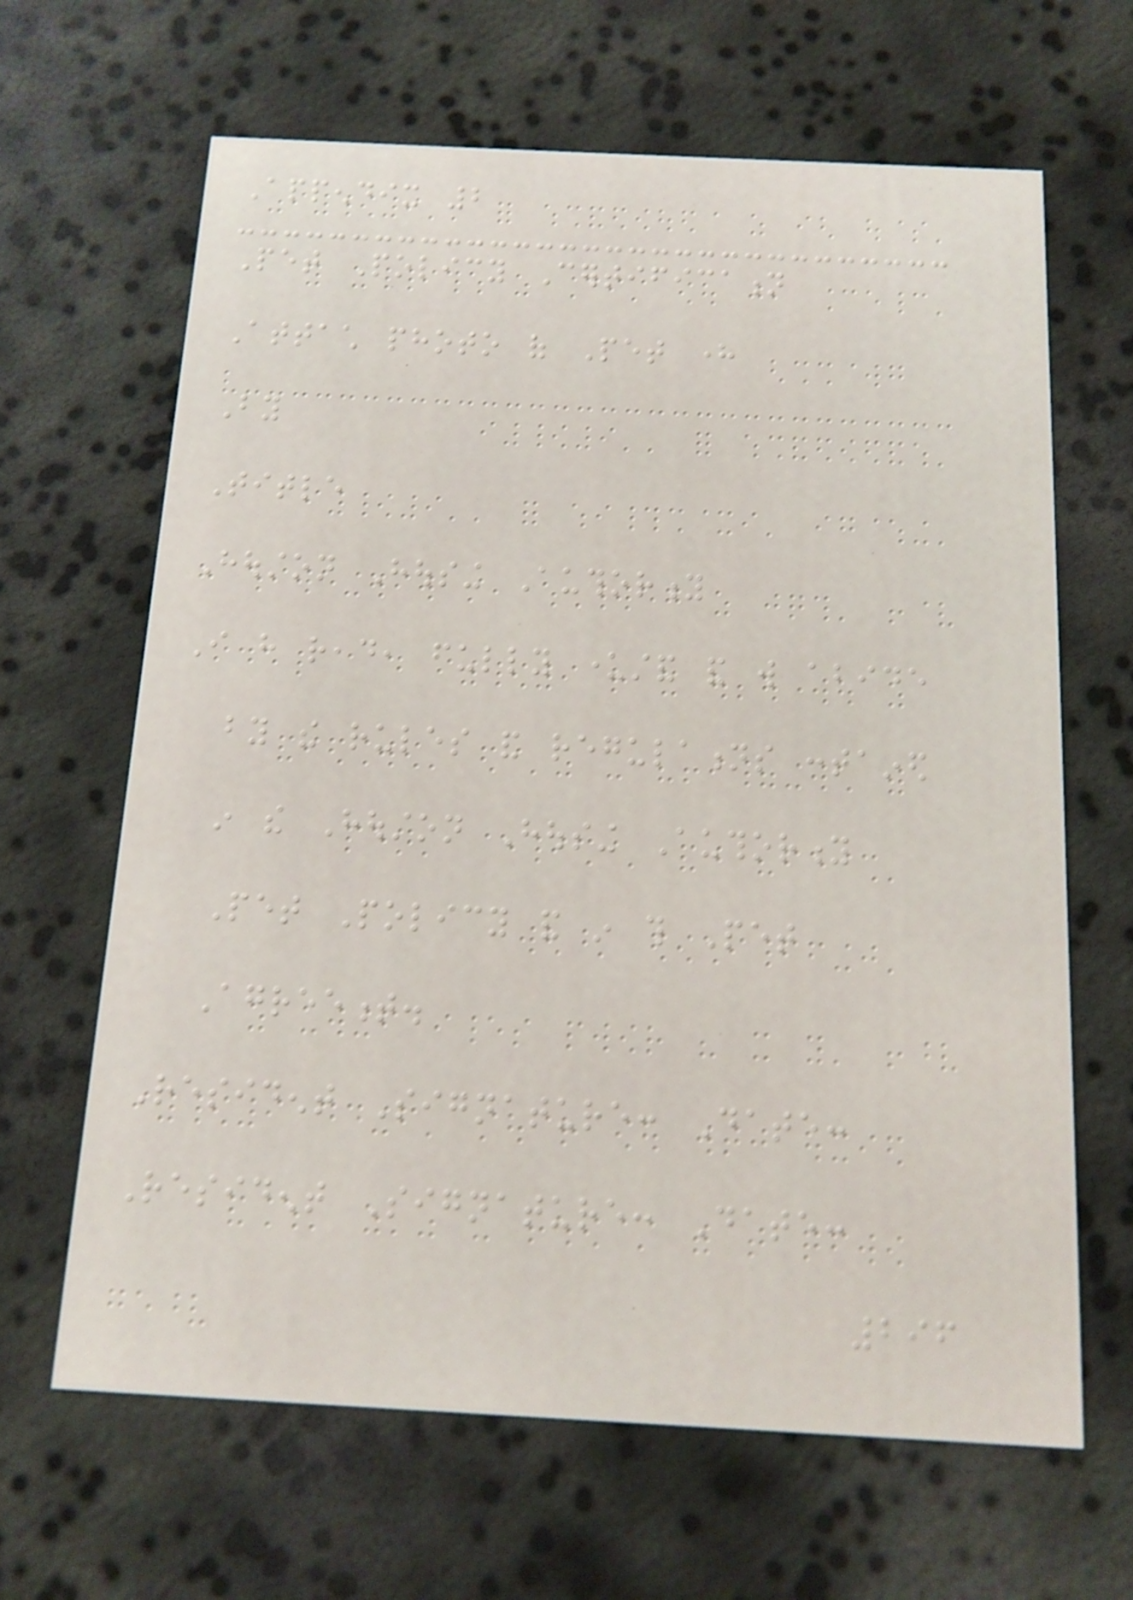Appendix 2
Pet Policy Certification
Attach photo of Pet here
By
Title
Houston Housing Authority
I have read, fully understand and will abide
by the rules and regulations contained
in the Houston Housing Authority
Pet Policy and in this Pet
Agreement.
Resident Signature: Date:
Resident Signature: Date:
296
